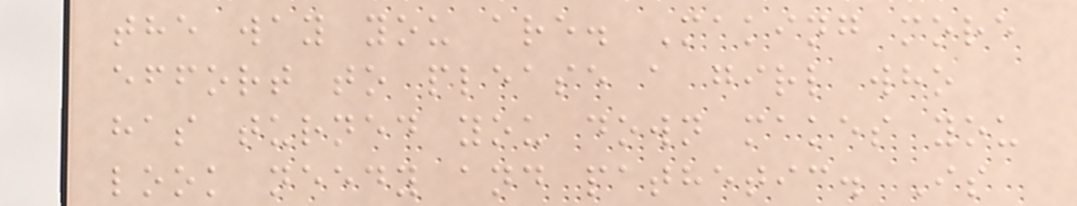the way you are. Making more
effort to please a girl who
has turned you down makes you
look needy and pathetic. Is
